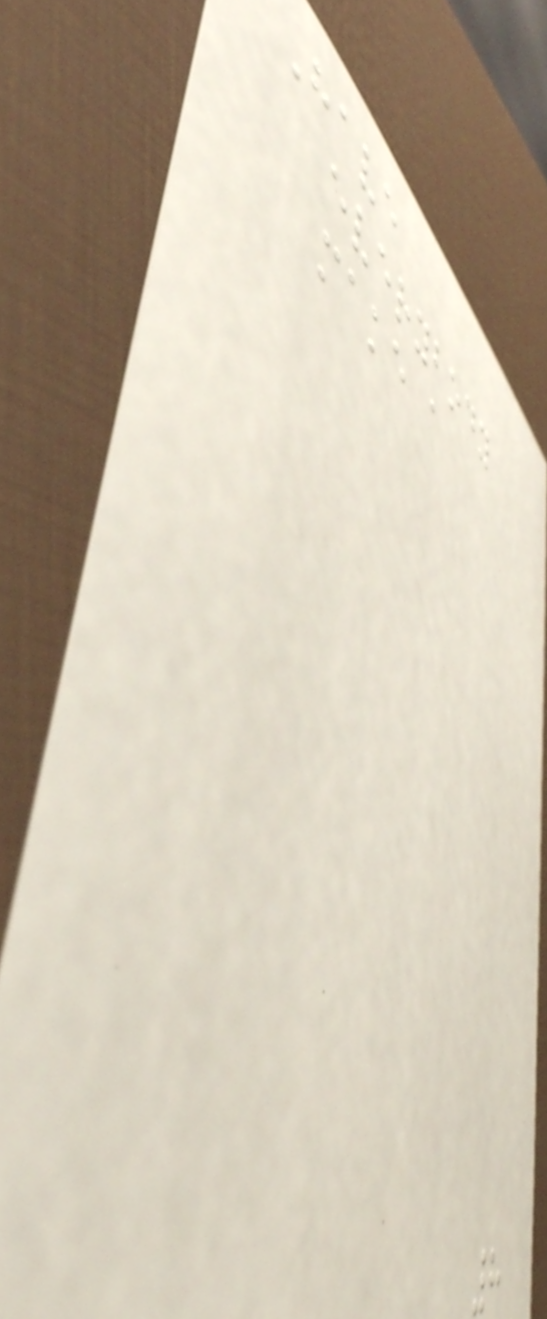Have
everybody
make a
8
